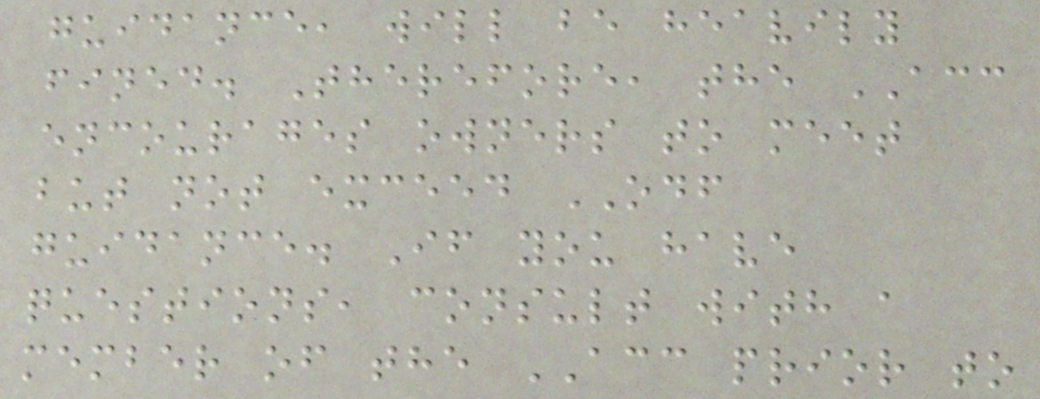guidance, will be heavily
fined. Therefore, the ACC
encourages owners to meet
but not exceed ODF
guidance. If you have
questions, consult with a
member of the ACC prior to
